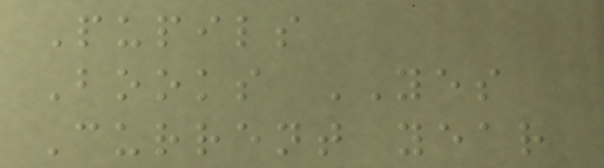Pupils
Books YES
Current year
